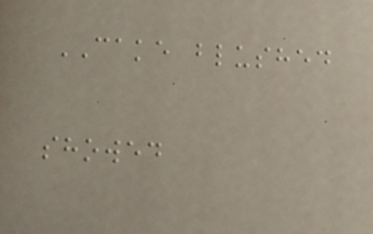CAKE blushed
showed
